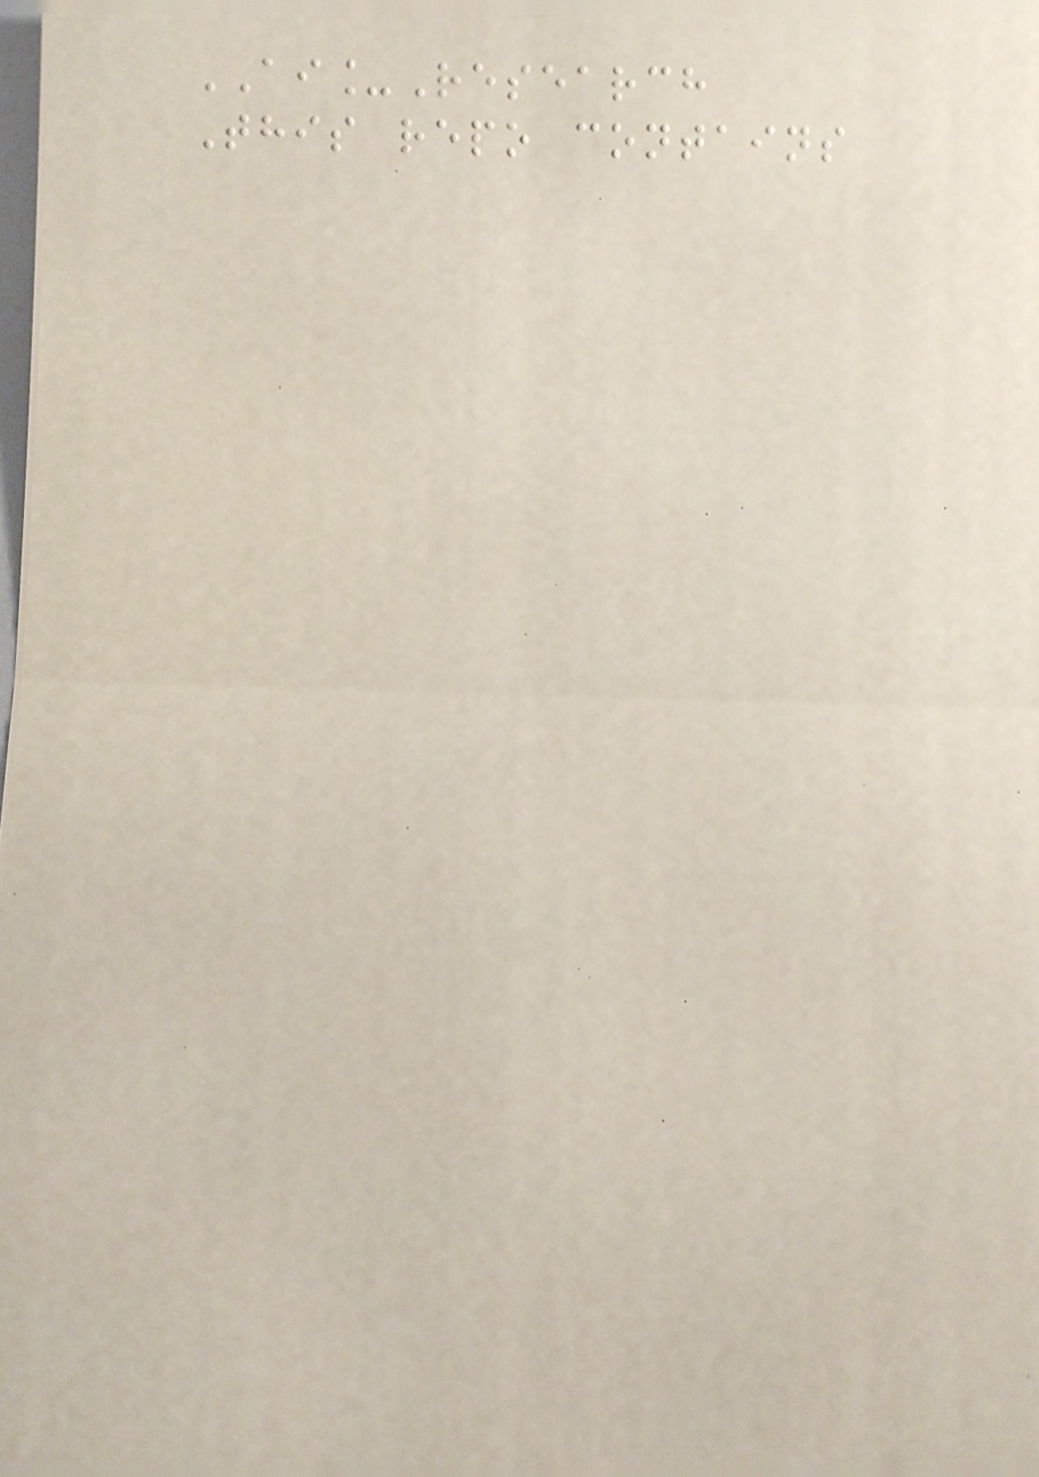AI_Research
This repo contains
